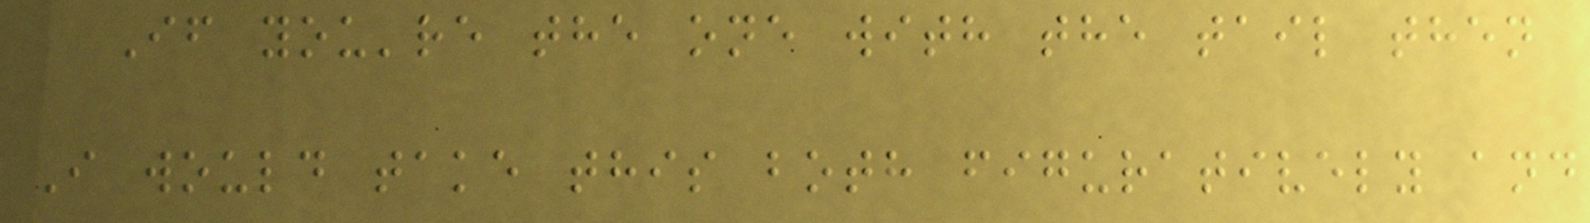If you're the one with the tail then
I would take this both figuratively and
